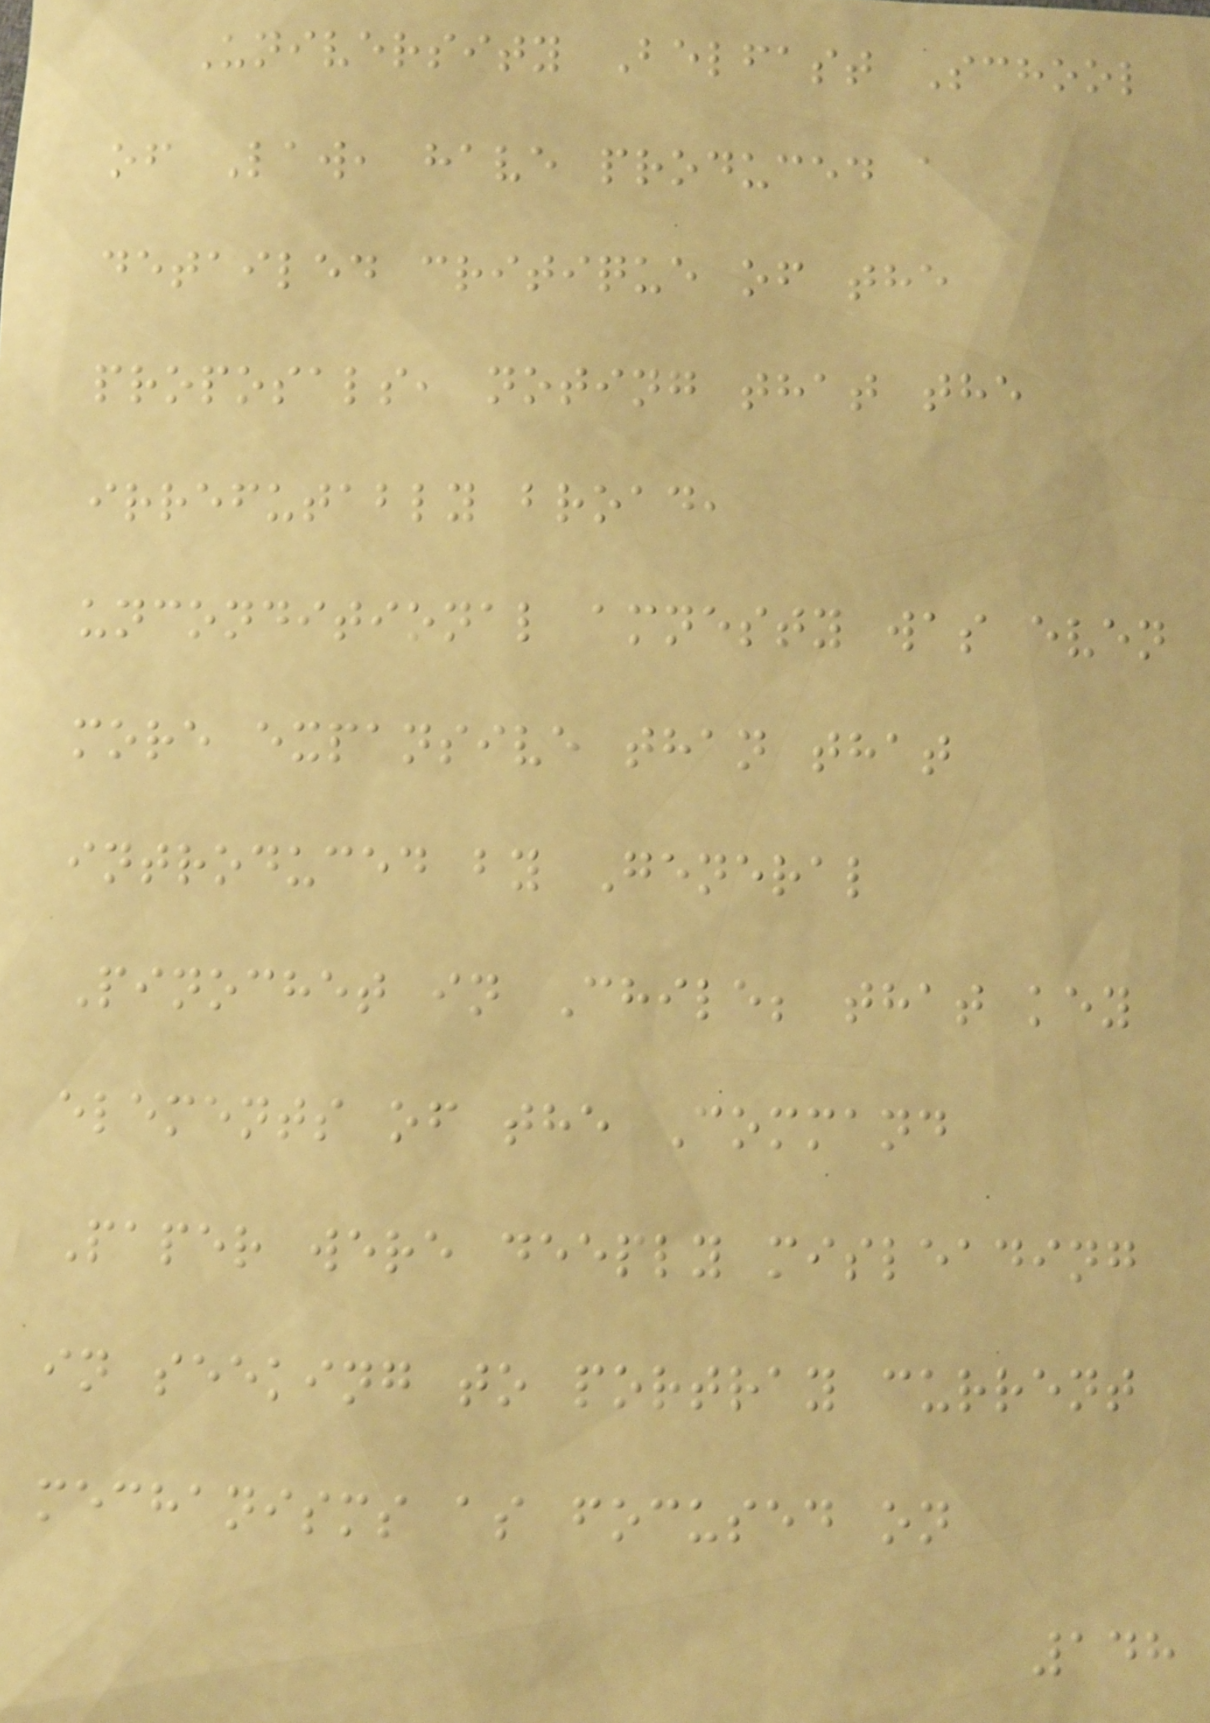University Belfast School
of Law, have produced a
detailed critique of the
proposals, noting that the
irrefutably broad,
unconditional amnesty was even
more expansive than that
introduced by General
Pinochet in Chile; that key
elements of the Command
Paper were deeply misleading
in seeking to portray current
mechanisms as focused on
148
